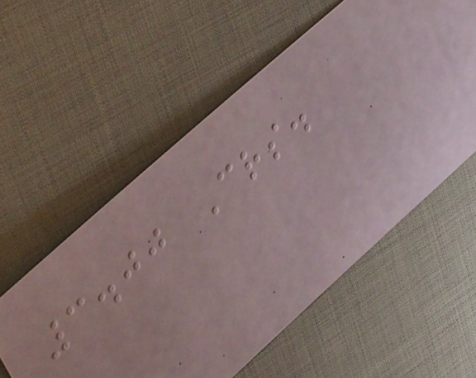3.00 Crs.
